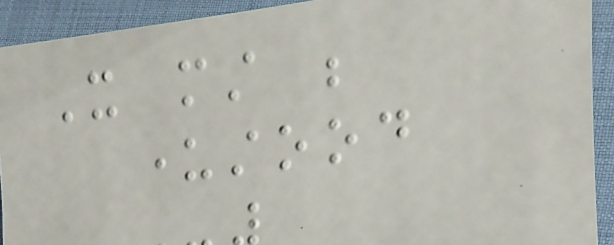It must be
understood
